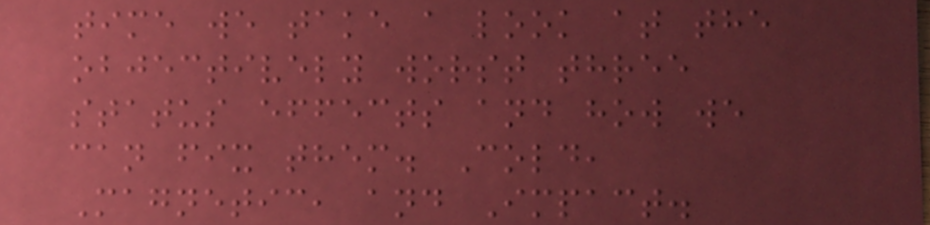time we take a look at the
objectively worst three
status effects and how we
can fix them. Cold,
Magnetic, and Impact.
